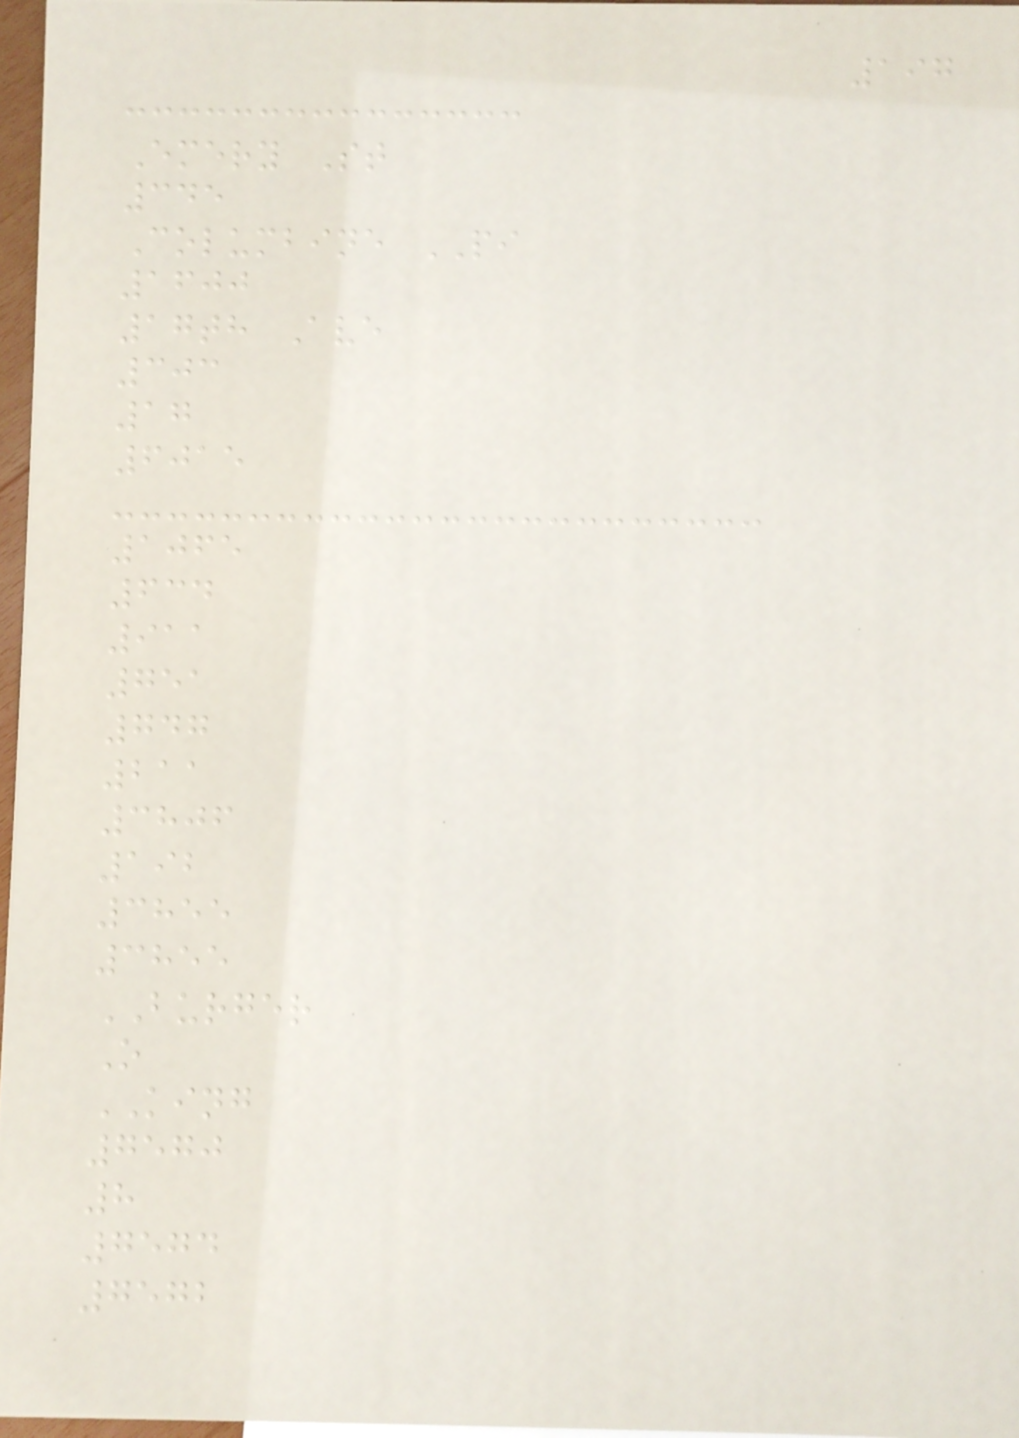197
Emery St
345
Columbine PI
1600
17th Ave
303
17
6015
1065
634
911
751
747
211
3806
192
3855
3855
BURGER
O
KING
7570
8
7574
7572
